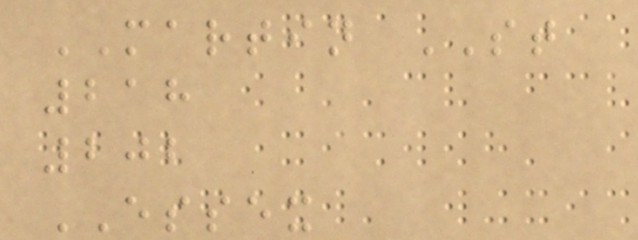MARTIN ST
218
202
ESSEX
